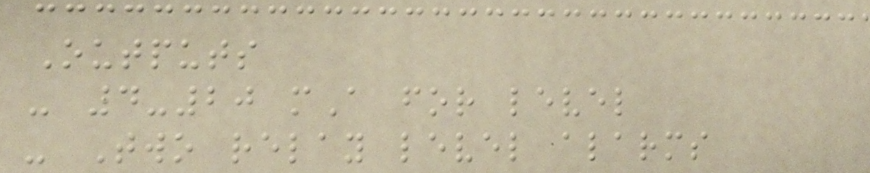Outputs
- 4-20 mA for level
- Two relay level alarms
